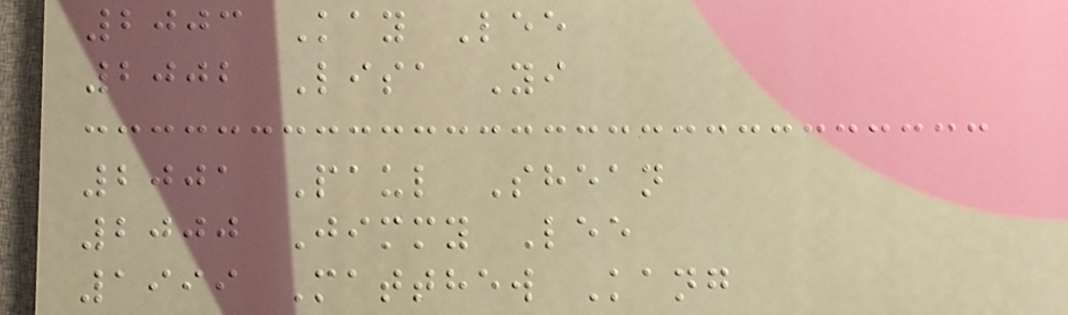2003 Kay Lee
2002 Lisa Yi
2001 Paul Shean
2000 Jimmy Lee
1999 Matthew Kang
